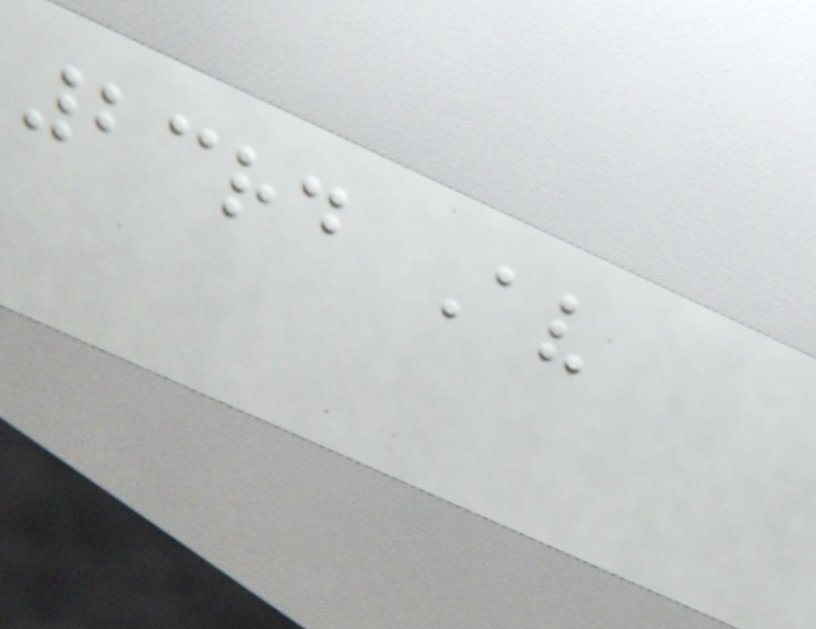23rd Av
